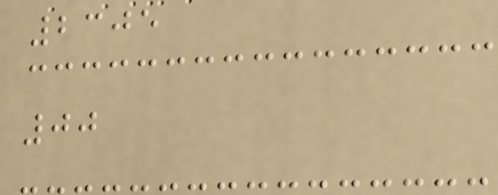2305
00
